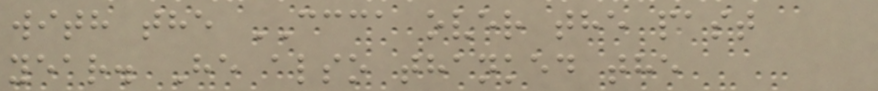with the CCCA over the past
year. He also thanked the
